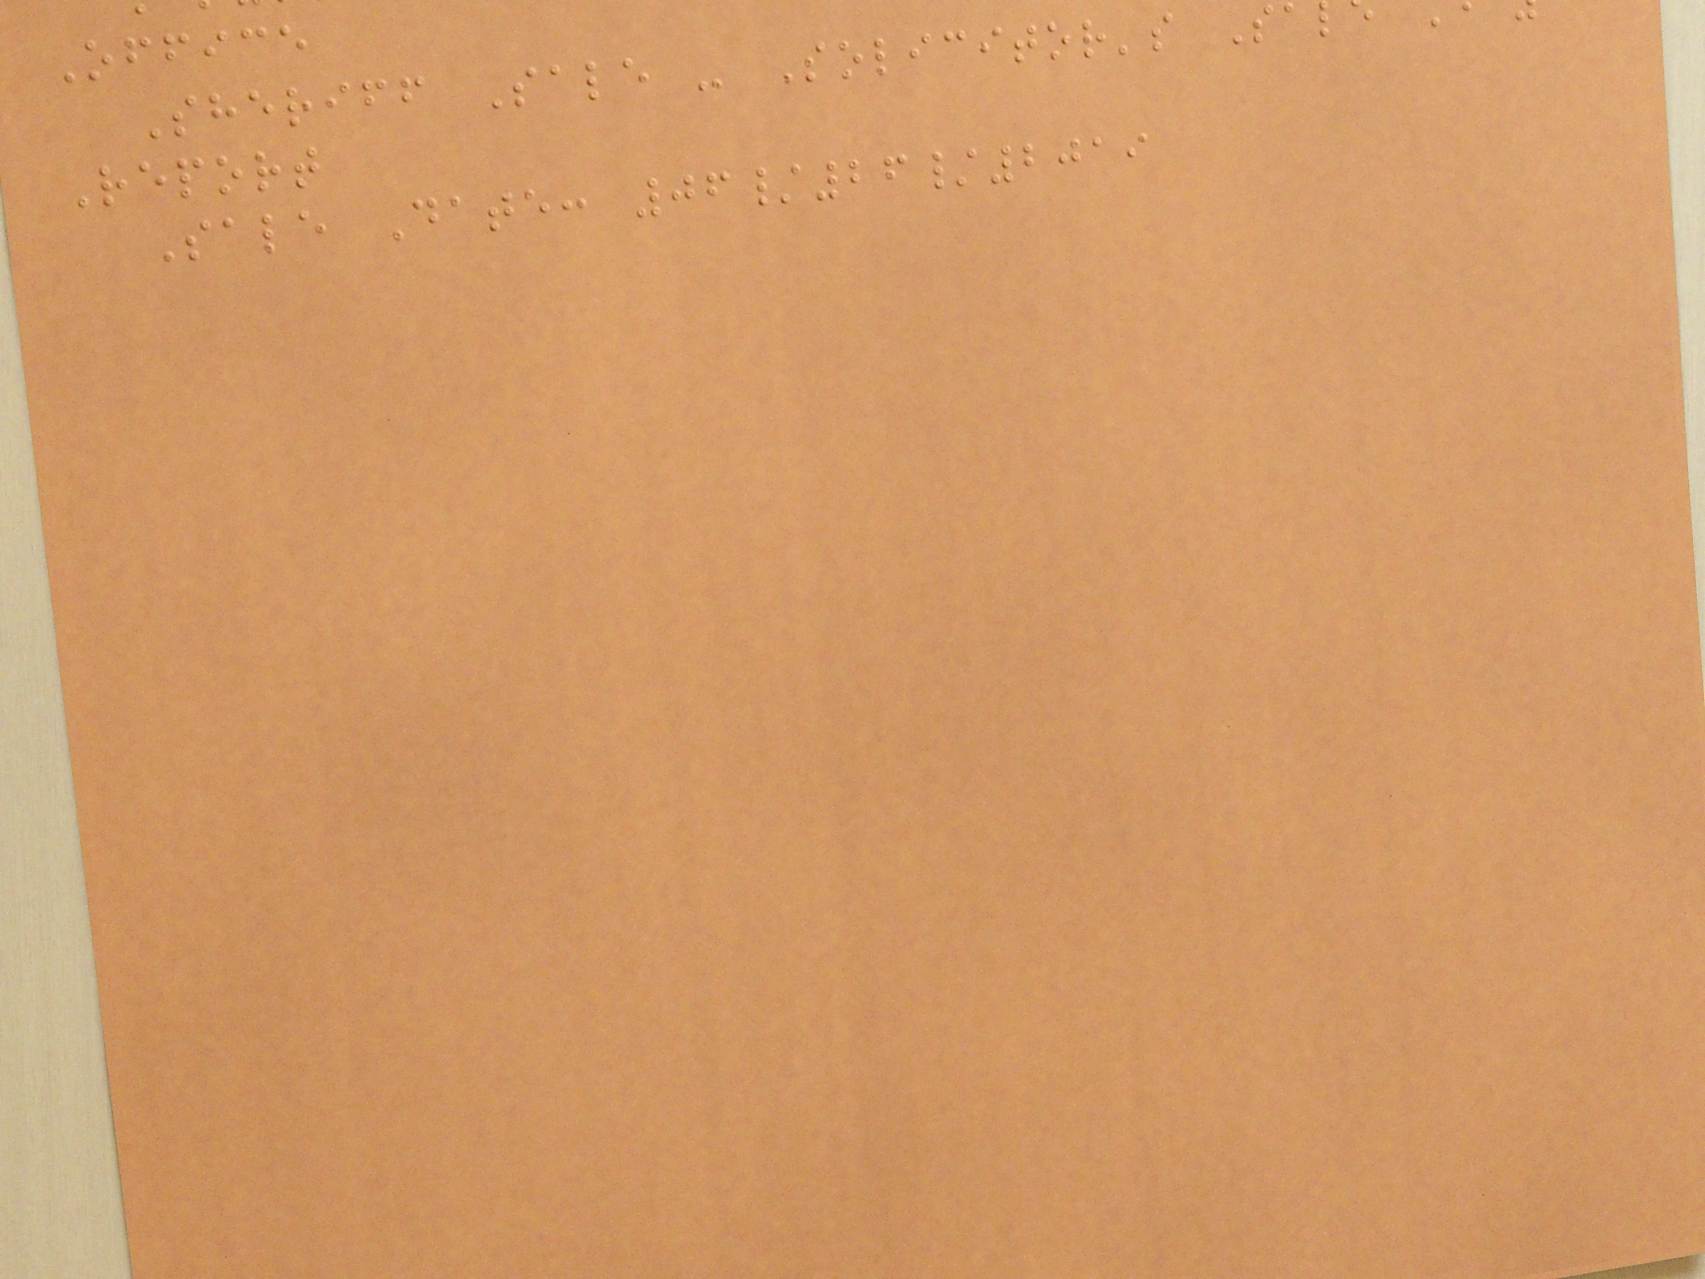Office
Sheriff Sale - Solicitor's Sa
Report
Sale Date: 06/26/2019
